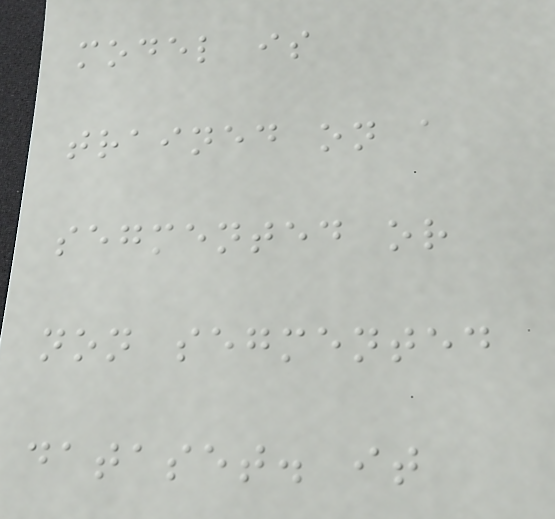model is
trained on a
segmented or
non segmented
dataset. it
